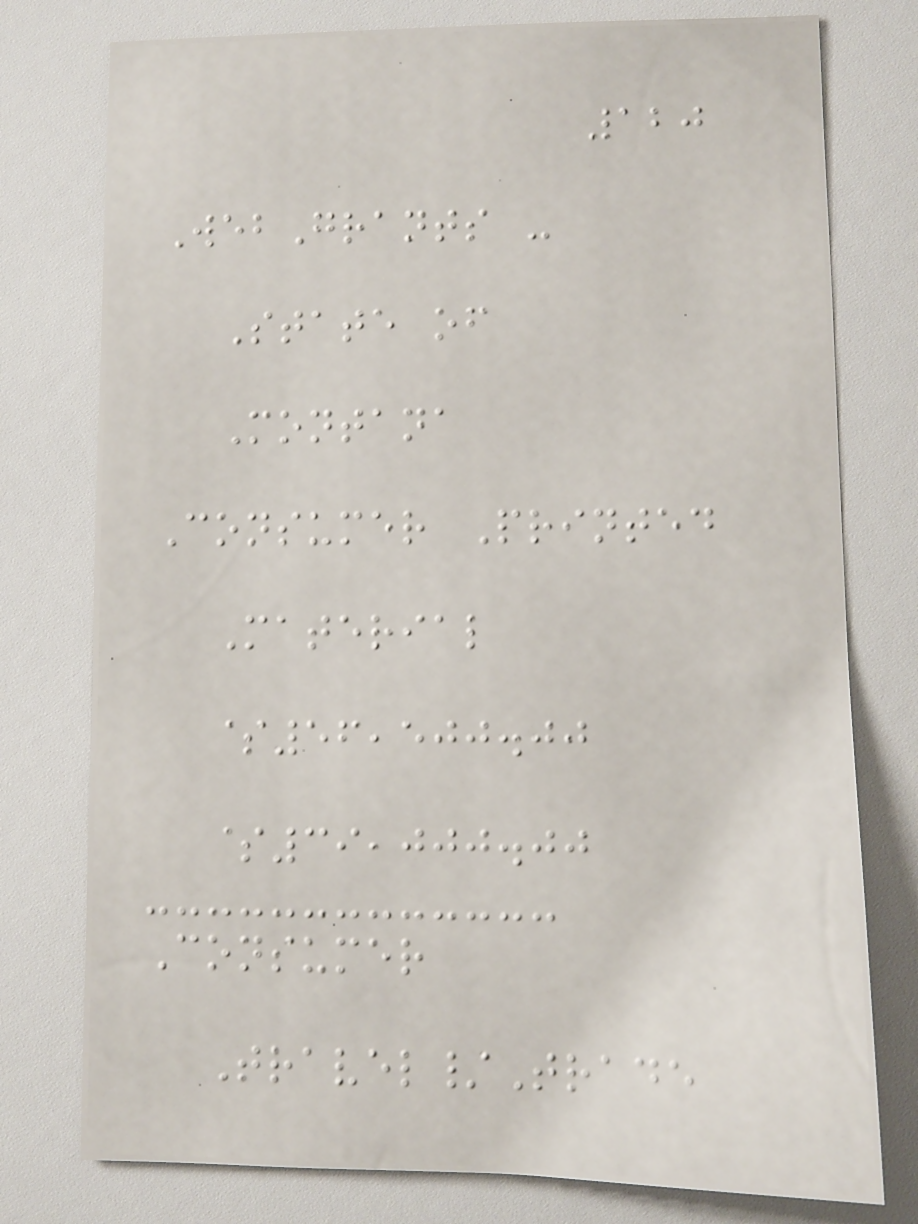120
WebGrants -
State of
Montana
Consumer Printed
Material
$56,500.00
$39,000.00
Consumer
Travel/Trade
